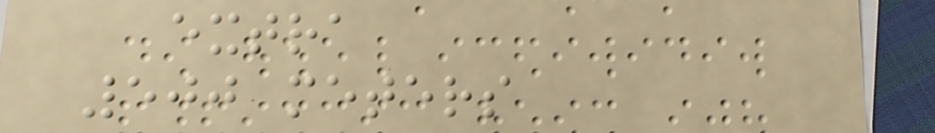extra
500 meters
